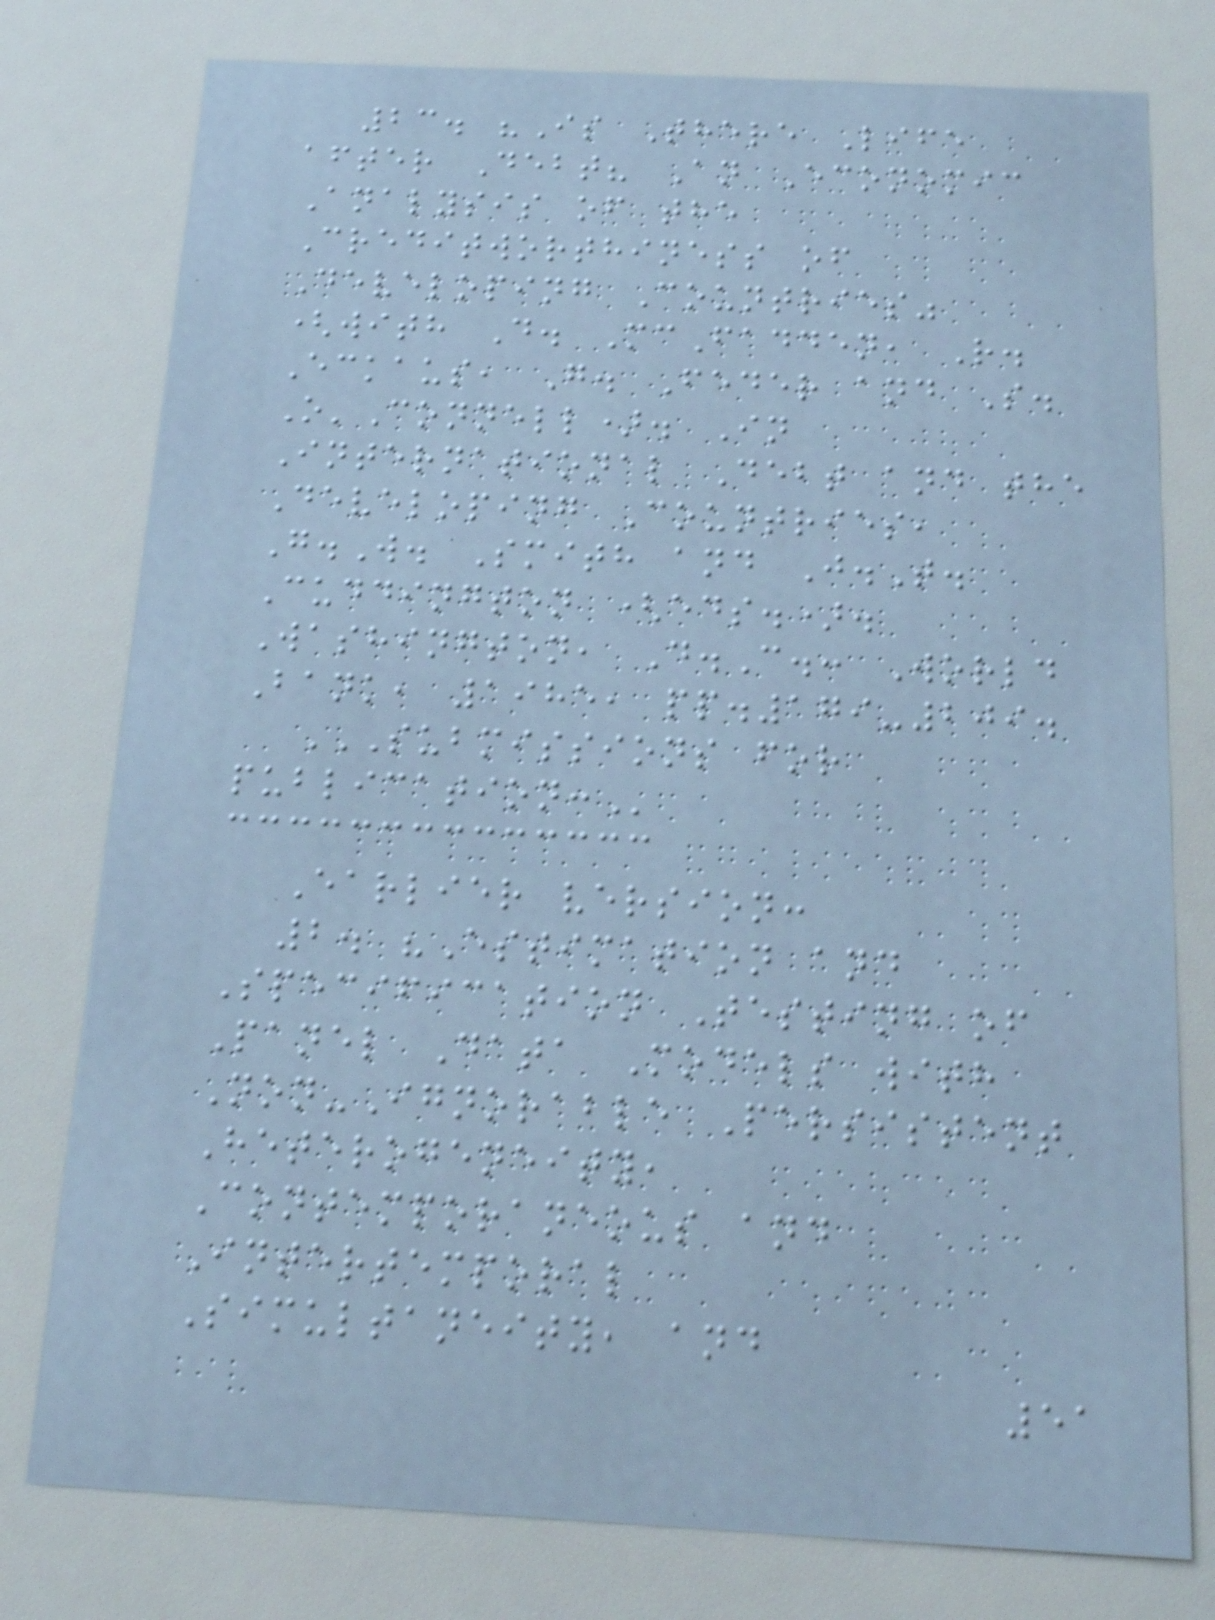23. "Is There Life
after Debt? An Economic
Analysis of the
Creditworthiness of
Developing Countries"
(with D. McFadden, R.
Eckaus, G. Feder and S.
O'Connell). In
International Debt and the
Developing Countries,
G.W. Smith and J.T.
Cuddington (eds.).
Washington, D.C.: World
Bank, 1985, pp.179-209.
SUBMISSIONS FOR
PUBLICATION:
Earlier version:
2. "Estimation and
Specification Testing of
Panel Data Models with
Non-Ignorable Persistent
Heterogeneity,
Contemporaneous and
Intertemporal
Simultaneity, and
51
